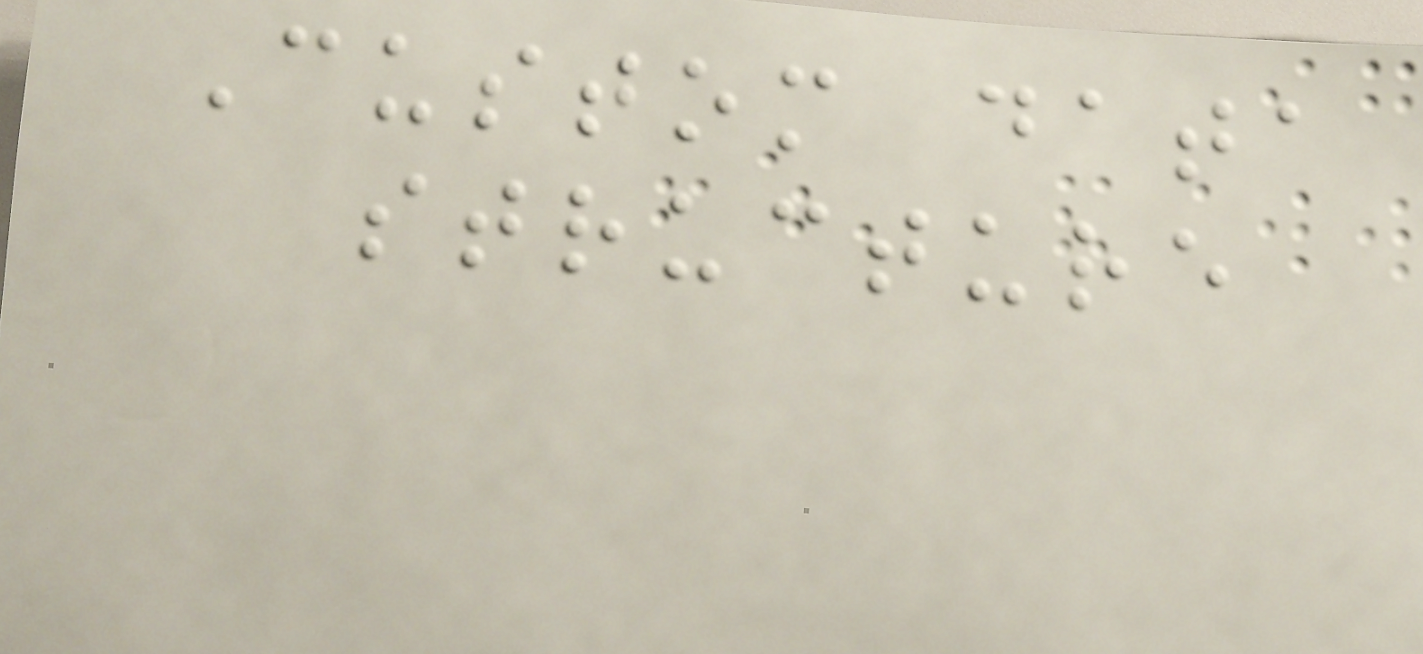Custom data
structure
